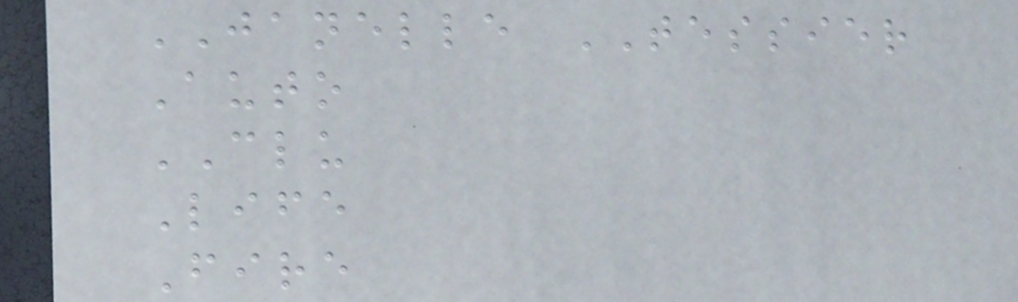JANELLE TESSIER
Auto
CLU
Life
Fire
